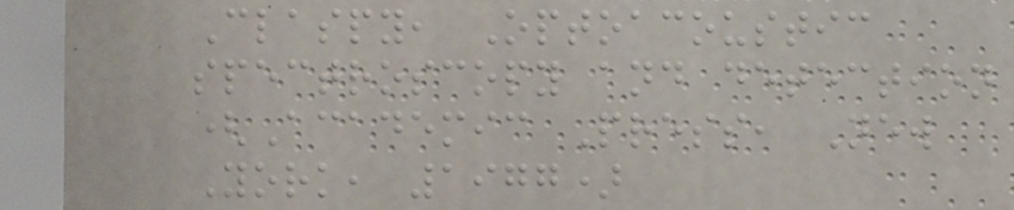Claspy, Optoacoustic
spectroscopy and detection
(Academic Press, New
York, 1977)
